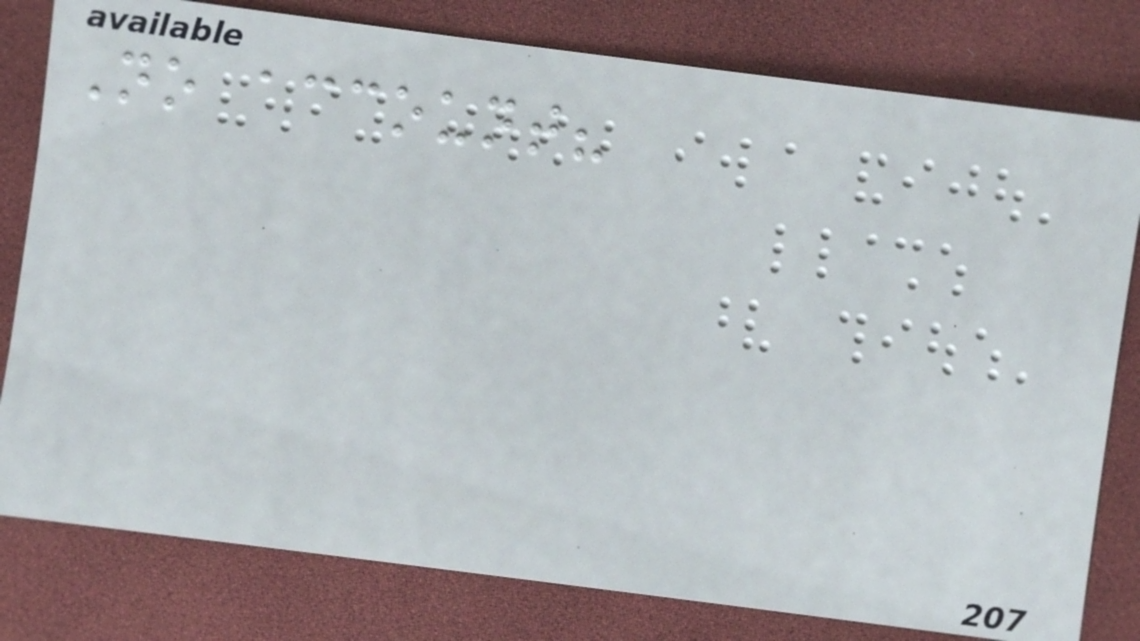No account?
